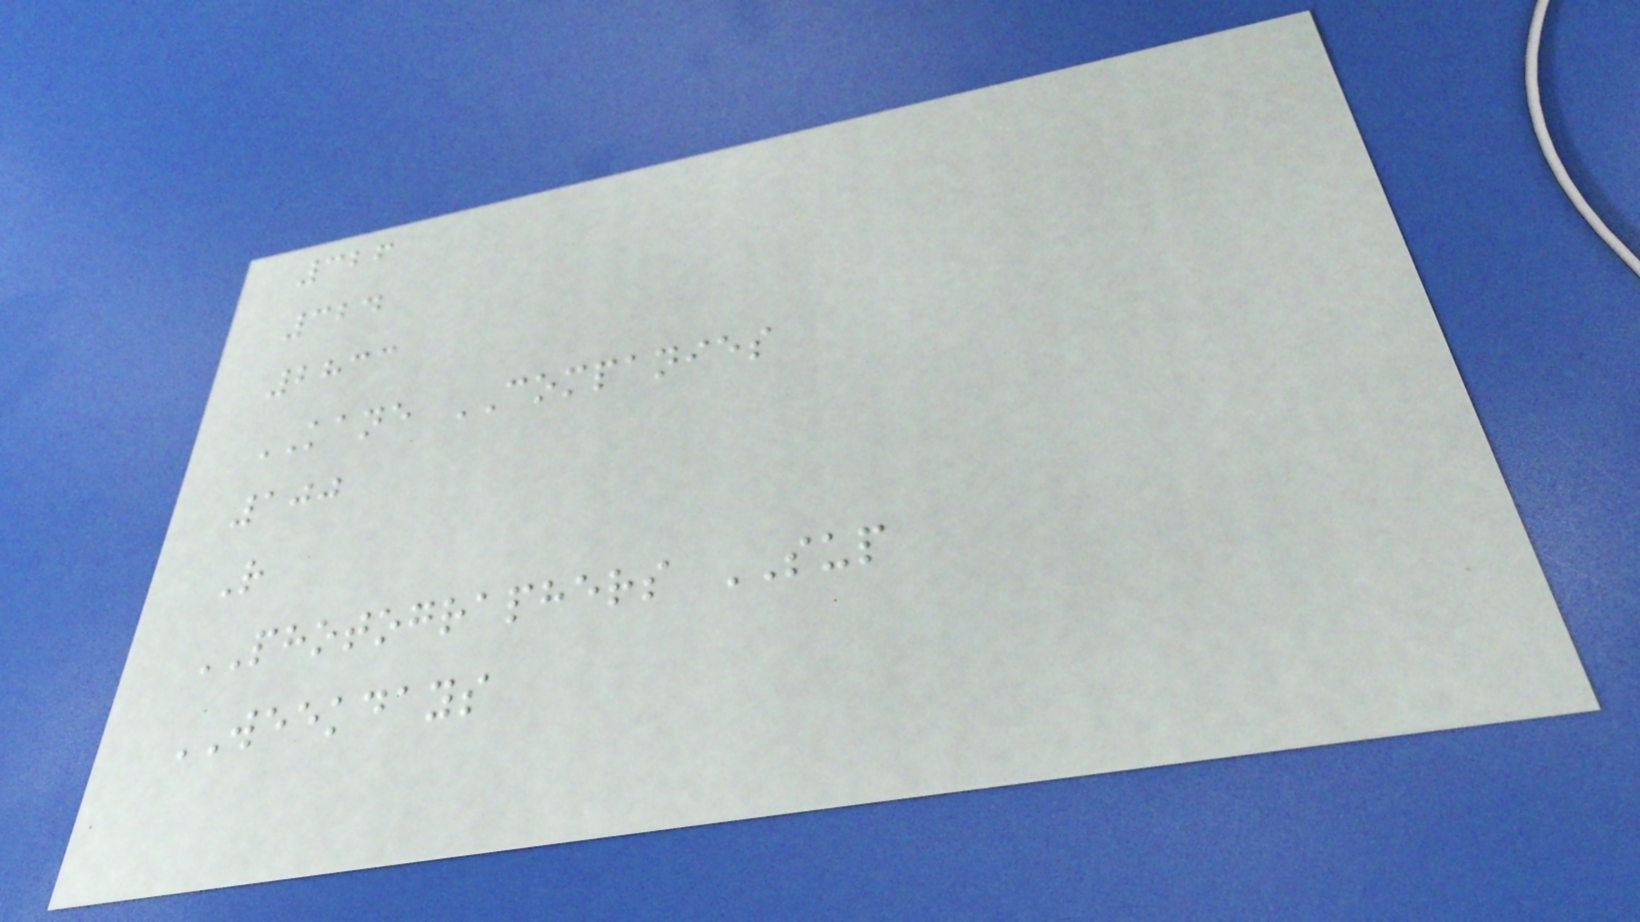326
324
2833
KANE COMPANIES
100
R
PHOTOGRAPHERS SUP
WEEKDAYS
